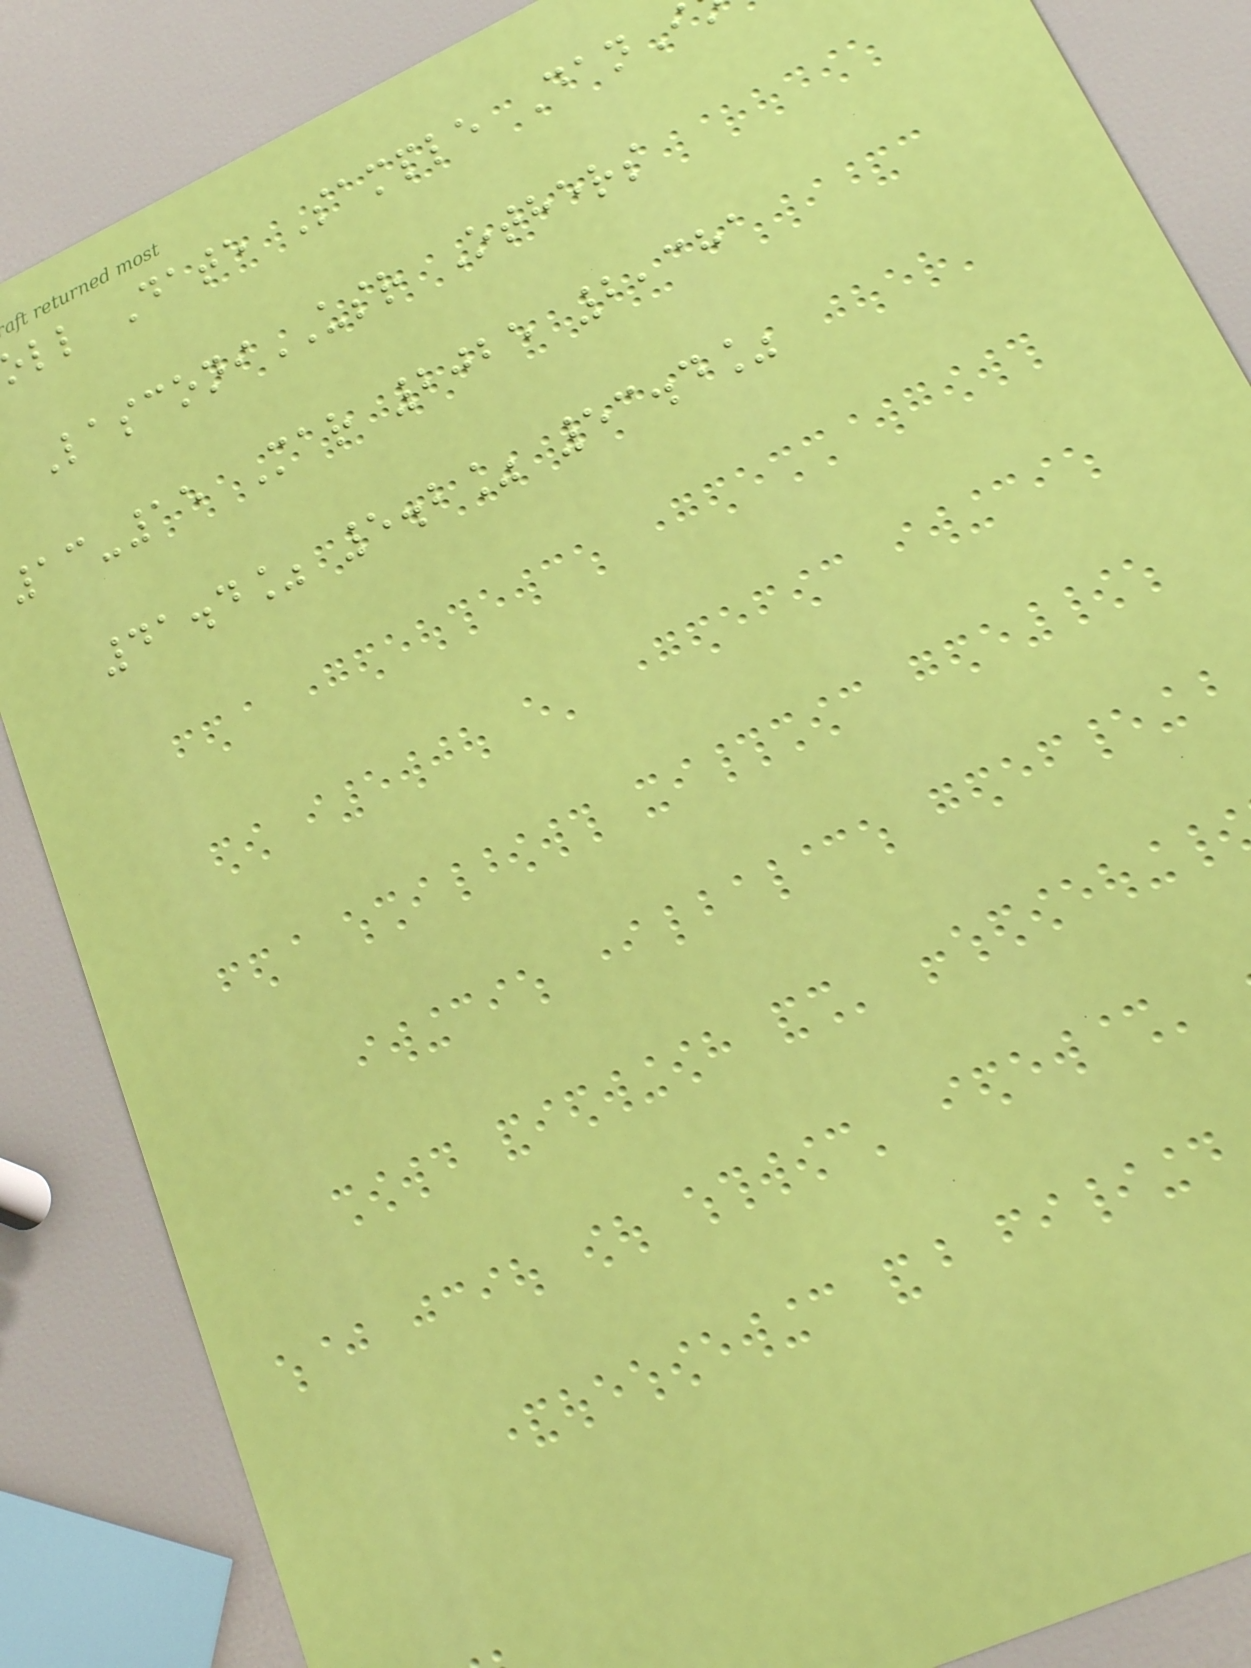ll Date Sample DanI
LasconiUSR Others
13-15 Mar 2025 2,381
41.4% 5.2% 53.4%
